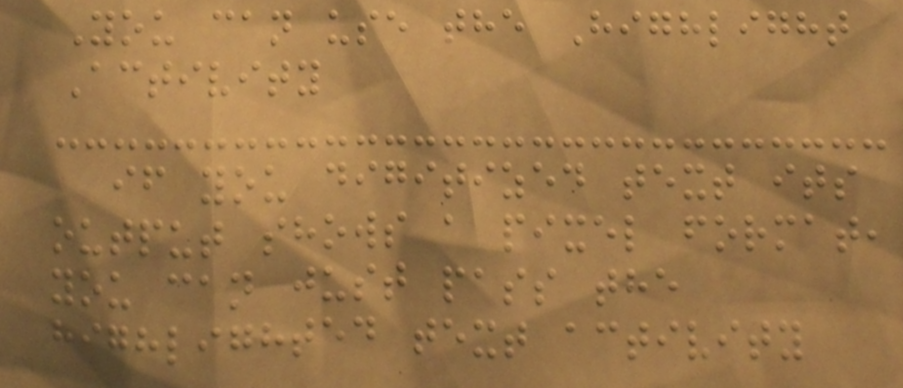You can use the Highlight
Activity
if you digitized text its
output shows a pixel format,
you can just pass the
highlighted text activity
